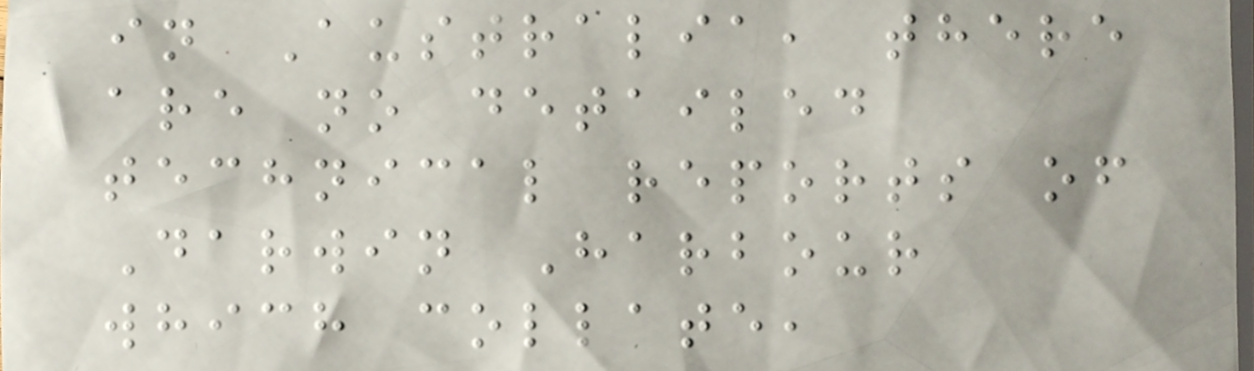in Australia, there
are no detailed
technical reports of
Darwin Harbour
which collate,
